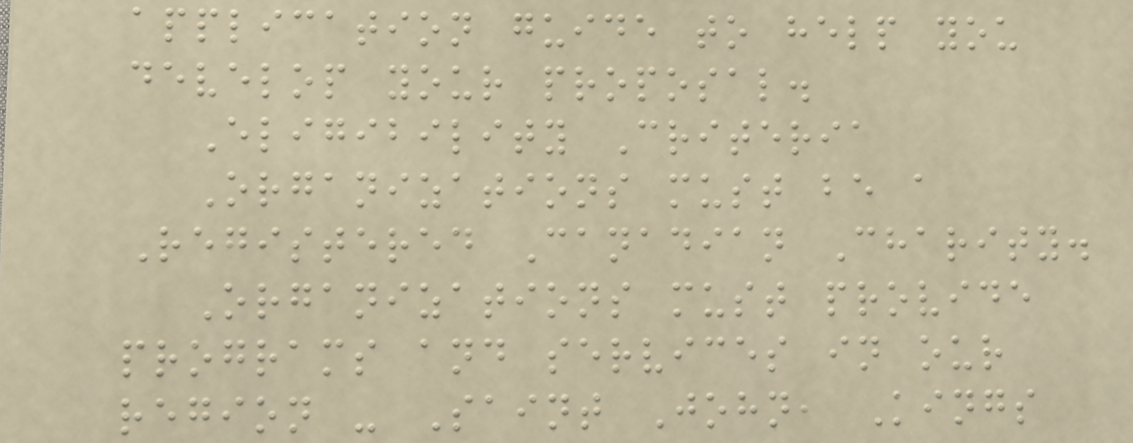application guide to help you
develop your proposal.
Eligibility Criteria
Organizations must be a
Registered Canadian Charity.
Organizations must provide
programs and services in our
region - Saint John, Kings
